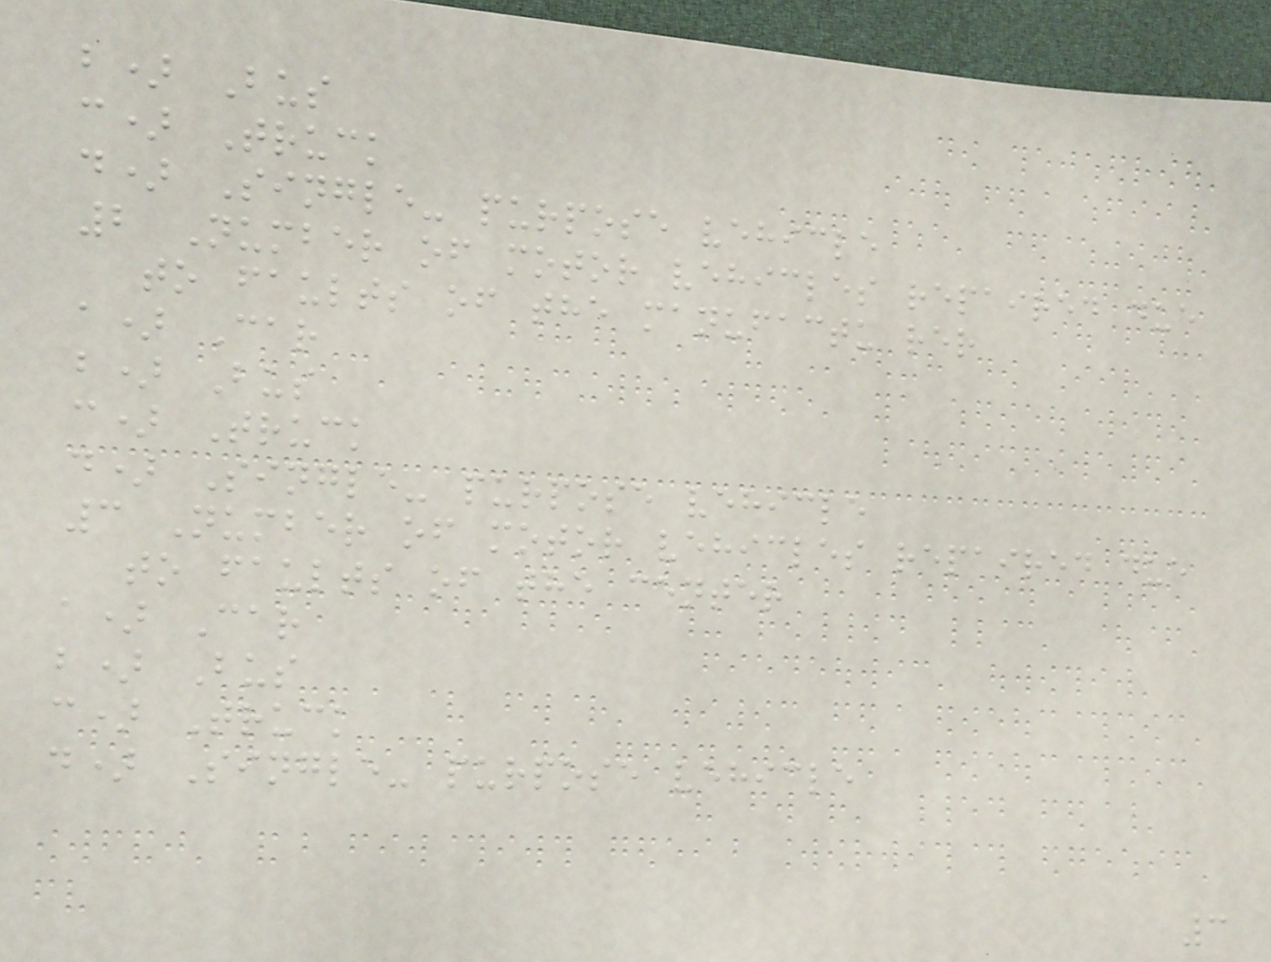b) Bus
c) Truck
d) Single- purpose vehicle
2 Number of motor vehicles repaired due
to faults of the manufactu rer
a) Car
b) Bus
c) Truck
d) Single- purpose vehicle
3 Number of motor vehicles repaired due
to faults of the center
a) Car
b) Bus
c) Truck
d) Single- purpose vehicle
3
